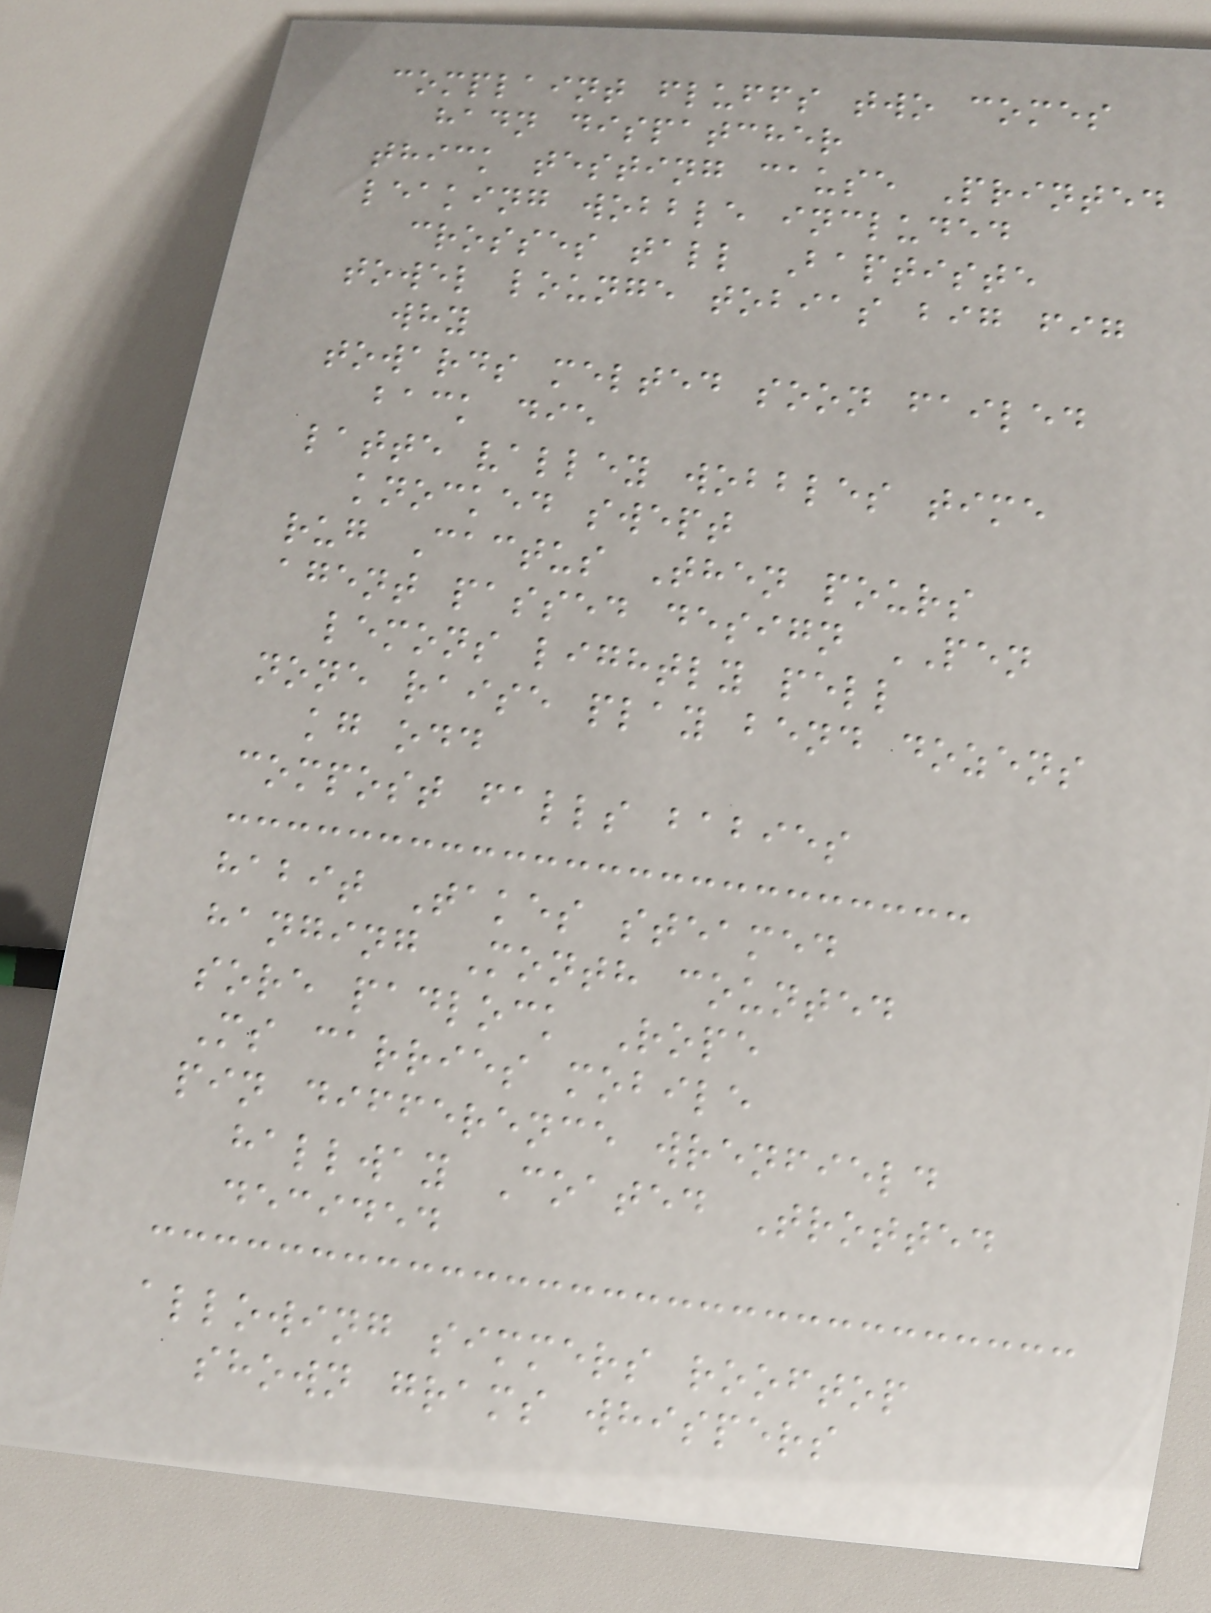complaint fluffs two comes
hadn dispatcher
thick testing cause Printed
leaking wobble included
crosses tall Baptiste
towel lounge tobias big fig
why
towards melted soon failed
back die
latte valley wobbles time
knocked swept
rug Cactus Then pours
agent passed design PEN
lemons lightly pell
none raise play bend dozens
kg odd
compost falls babies
habit Takes steamed
hanging Month counted
sore padlock Rope
Ms carries mobile
pin difference wrenfield
hallway Coated Trotted
decided
allowing simmers rooftop
shown grams whispers
